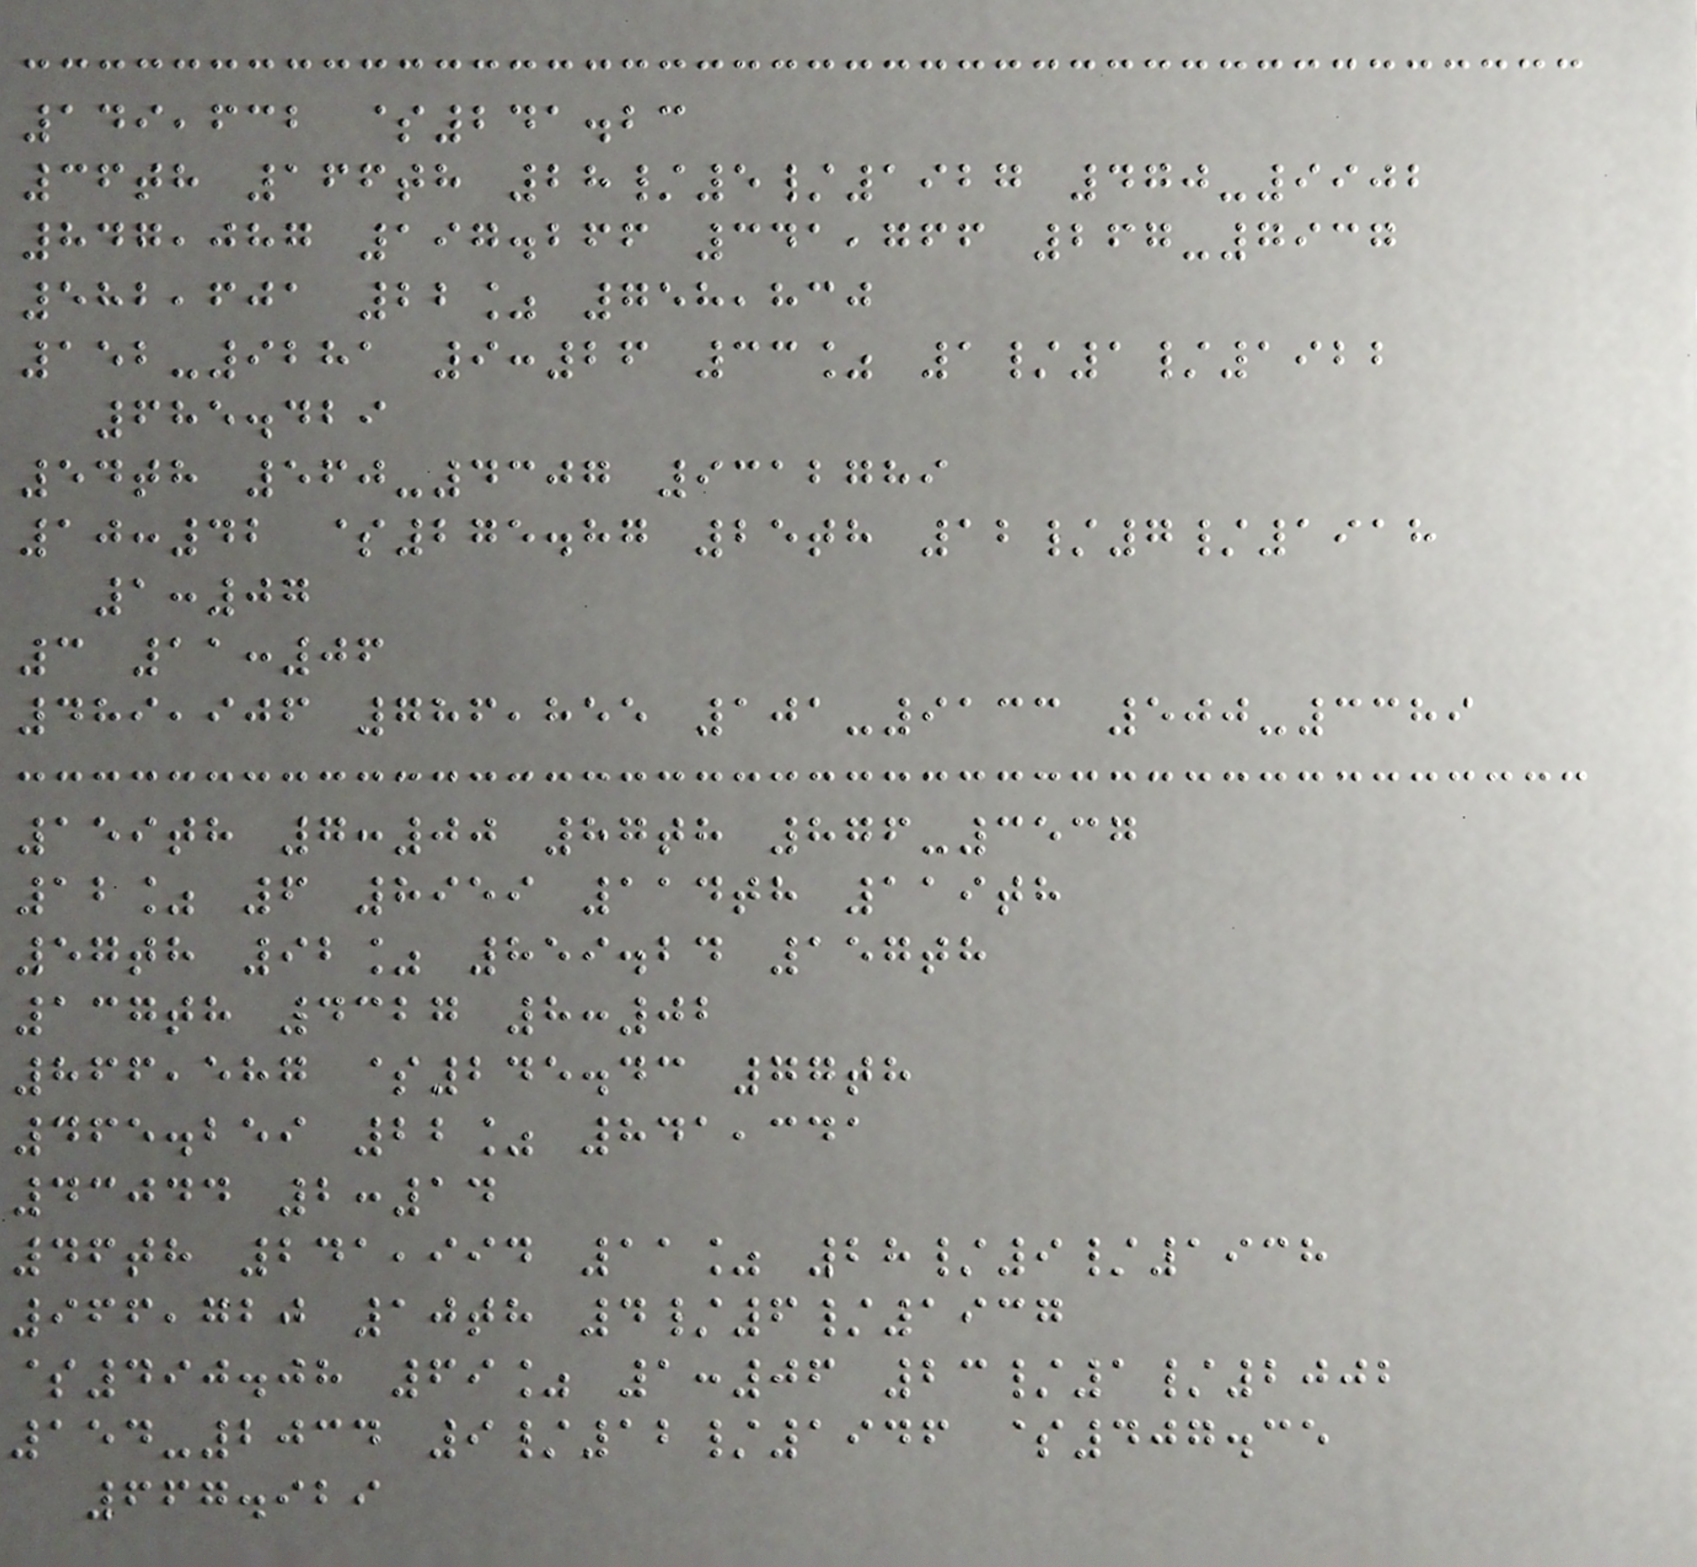149,632 $241.23
36th 166th 28/5/1927 470-9902
847,087 197.266 341,766 267-7937
582,601 22% 758,830
152-9281 9:26 33% 1/1/1922
685.429
54th 560-4307 9312789
10:42 $275.87 25th 12/7/1918
1:07
3 11:06
489,906 786,855 101-9133 500-3389
159th 7:00 87th 876-3537
12% 6 8959 114th 119th
57th 92% 859.24 157th
137th 4327 8:02
866,587 $245.43 77th
465.259 22% 841,341
43044 2:14
46th 241,994 11% 28/9/1938
966,720 10th 4/6/1937
$490.08 69% 1:06 23/1/2002
154-2034 9/12/1946 $407.35
667.929
